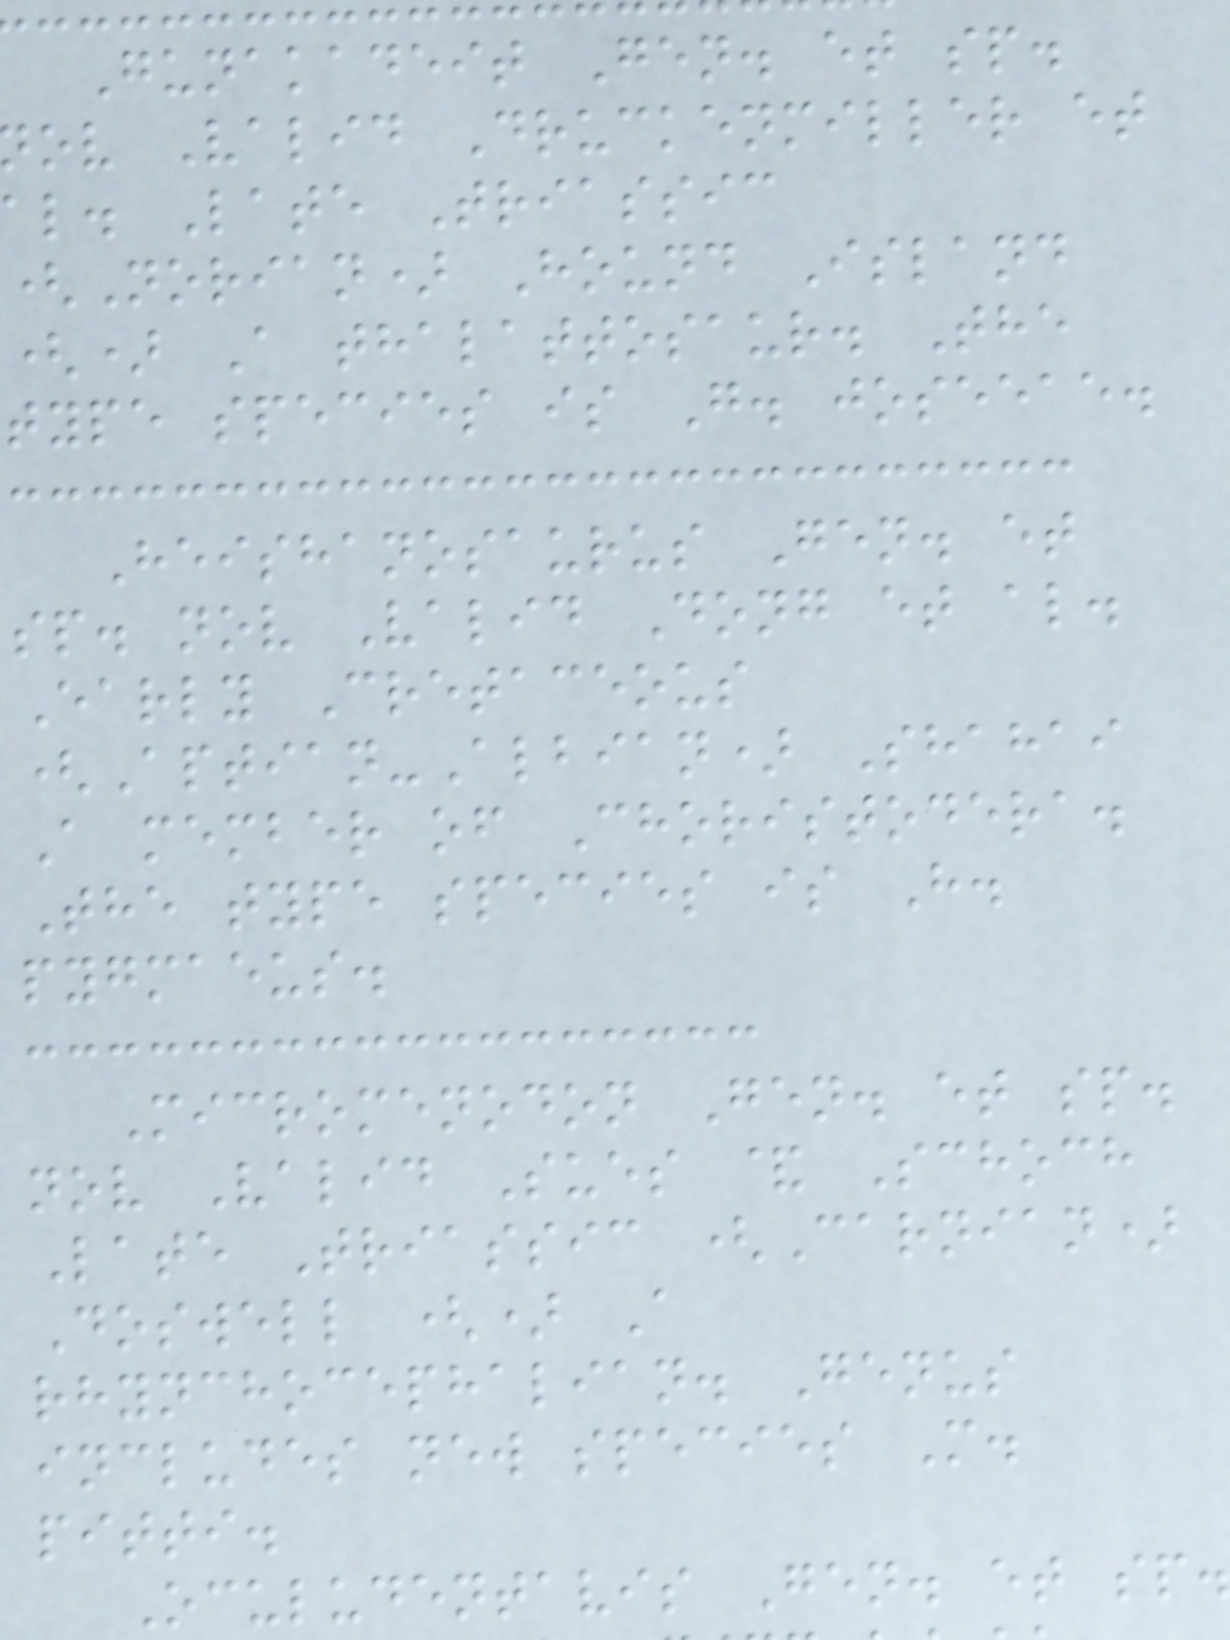Gunakadeit Gen. et sp.
ov Valid Druckenmiller et
al. Late Triassic
(Norian) Hound Island
() A thalattosaur. The
type species is G. joseeae.
Heishanosaurus Gen. et
sp. nov Valid Dong et al.
Early Cretaceous
(Aptian-Albian) Shahai
A member of Choristodera.
The type species is H.
pygmaeus.
Micromenodon Gen. et sp.
nov Valid Sues & Schoch
Late Triassic (Carnian)
Doswell () A
rhynchocephalian. Genus
includes new species M.
pitti.
Oculudentavis Gen. et sp.
